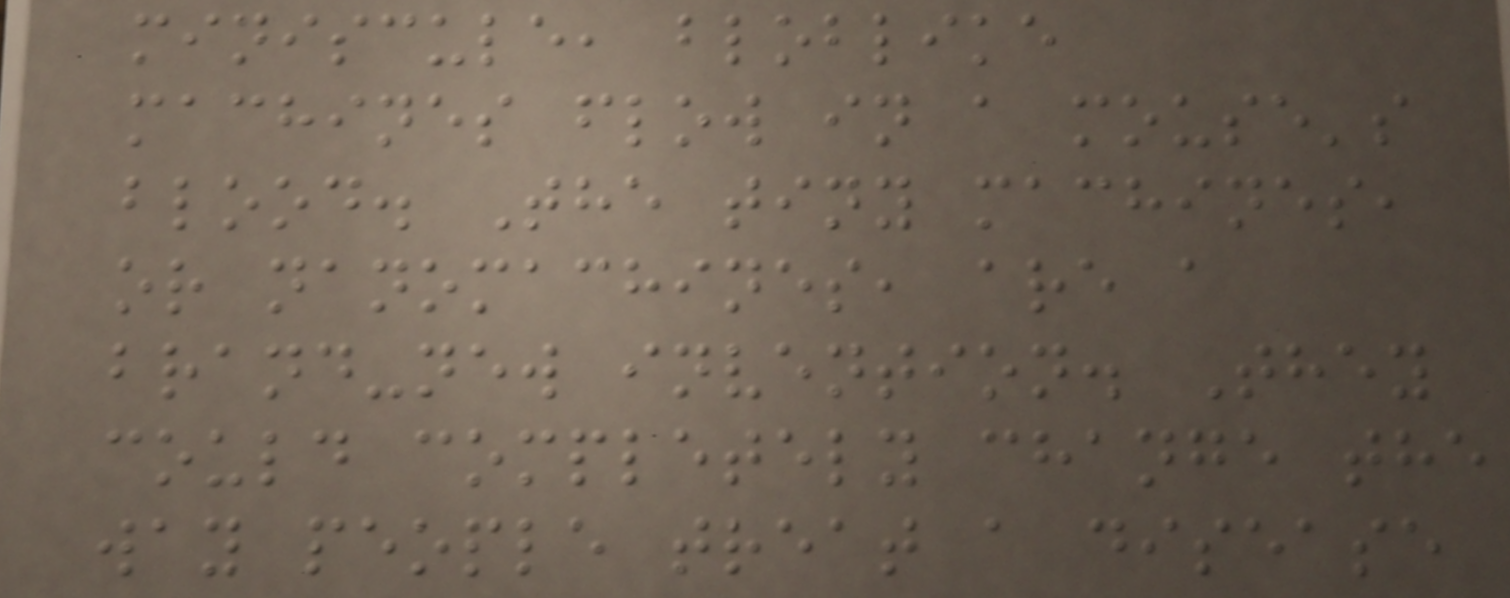miniscule, bloblike
machines flow in a mouse's
blood. The tiny machines,
or nanomachines, are a
brand-new invention. They
could completely change the
way people treat a disease
